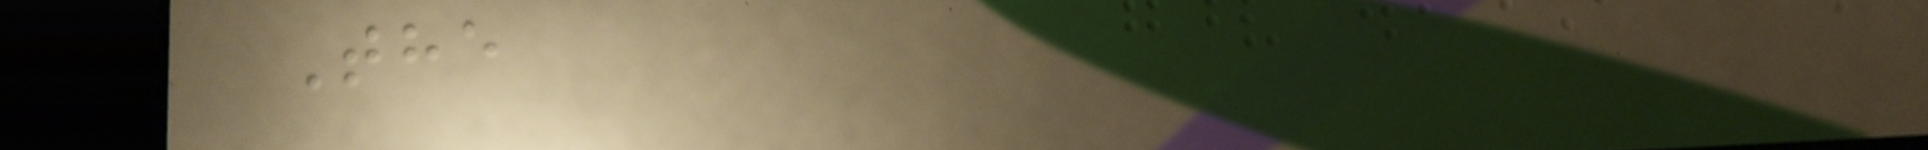The
